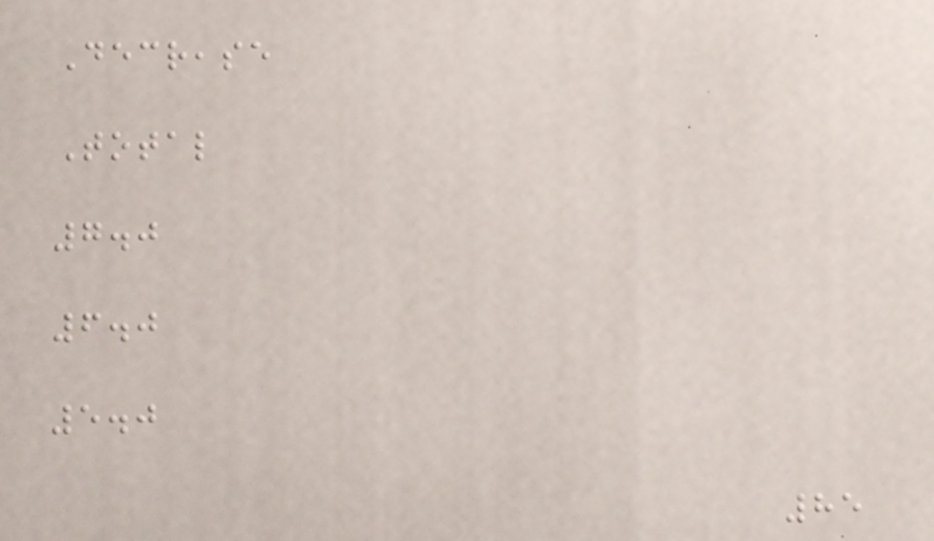Decrease
Total
7.0
6.0
5.0
85
